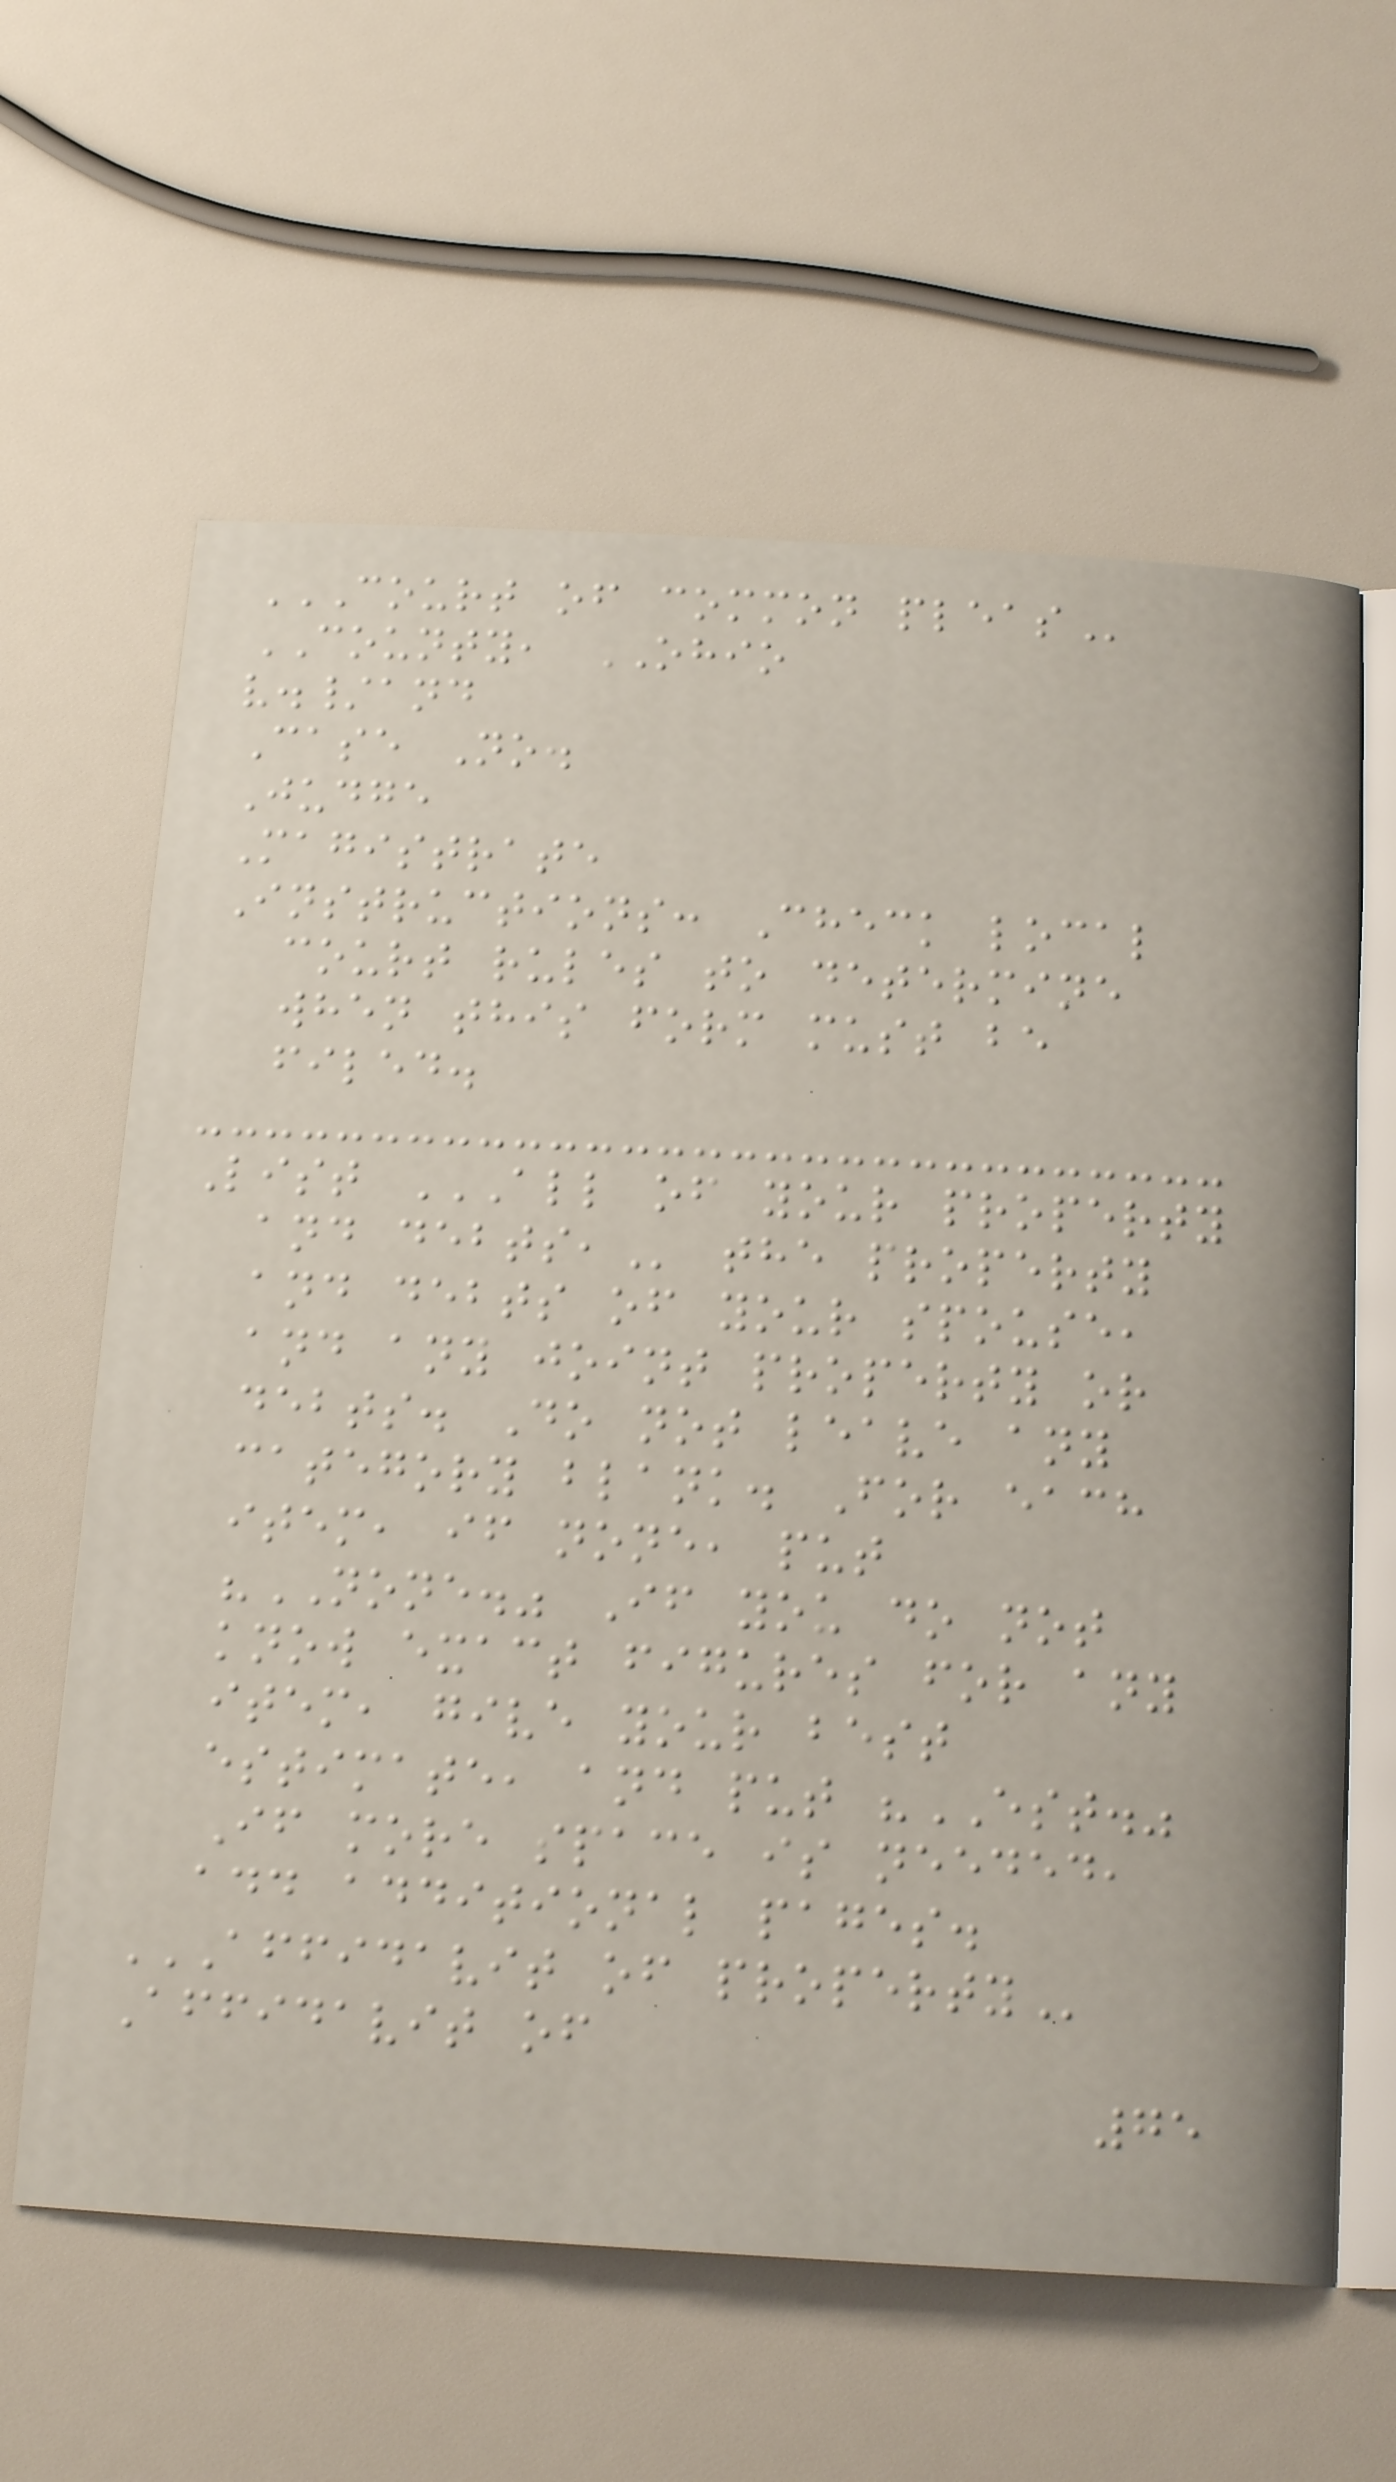COURT OF COMMON PLEAS
COUNTY, OHIO
v./and
Case No.
Judge
Magistrate
Instructions: Check local
court rules to determine
when this form must be
filed.
List ALL OF YOUR PROPERTY
AND DEBTS, the property
and debts of your spouse,
and any joint property or
debts. Do not leave any
category blank. For each
item, if none, put
"NONE." If you do not
know exact figures for any
item, give your best
estimate, and put "EST."
If more space is needed,
add additional pages.
AFFIDAVIT OF PROPERTY
Affidavit of
75
